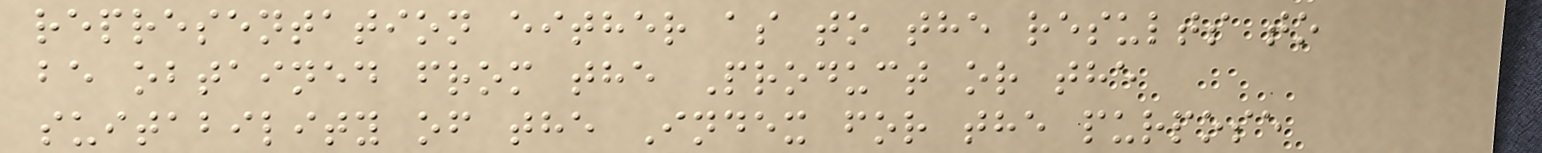representation either as to the results to
be obtained from the Product or the
suitability of the Index for the purpose
